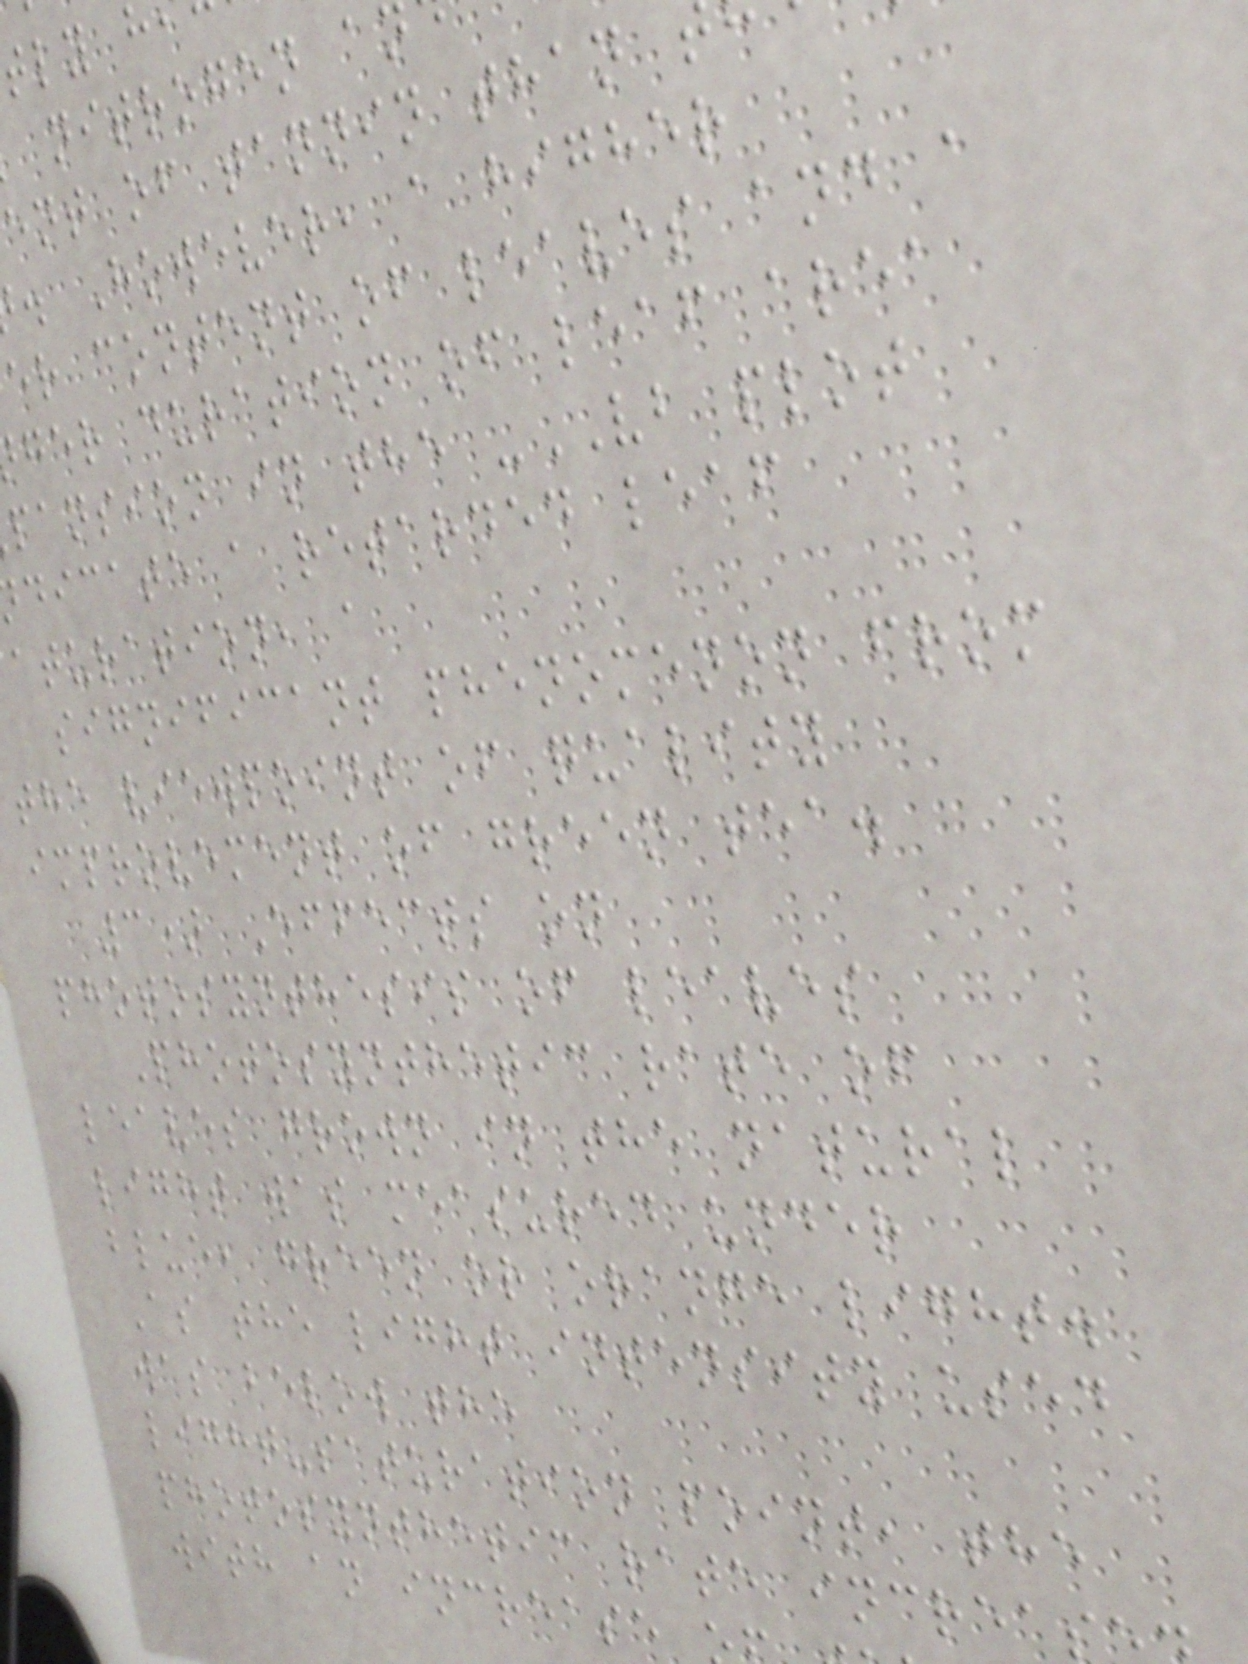nitrogen an
ent of tannin than
. However, a higher
er content of leaves and a
ger duration of leaf area
pansion in the -VB plot
dicate a retarded leaf
aturation, a
significant phenomenon from
the viewpoint of quality
improvement of green tea.
3) Effects on
photosynthesis of leaves
Photosynthetic rate of
leaves grown in the natural
light was measured under
blue, green or orange light.
As the light intensity used
was below the
light-saturation point, the
photosynthetic rate increas
with an increase
